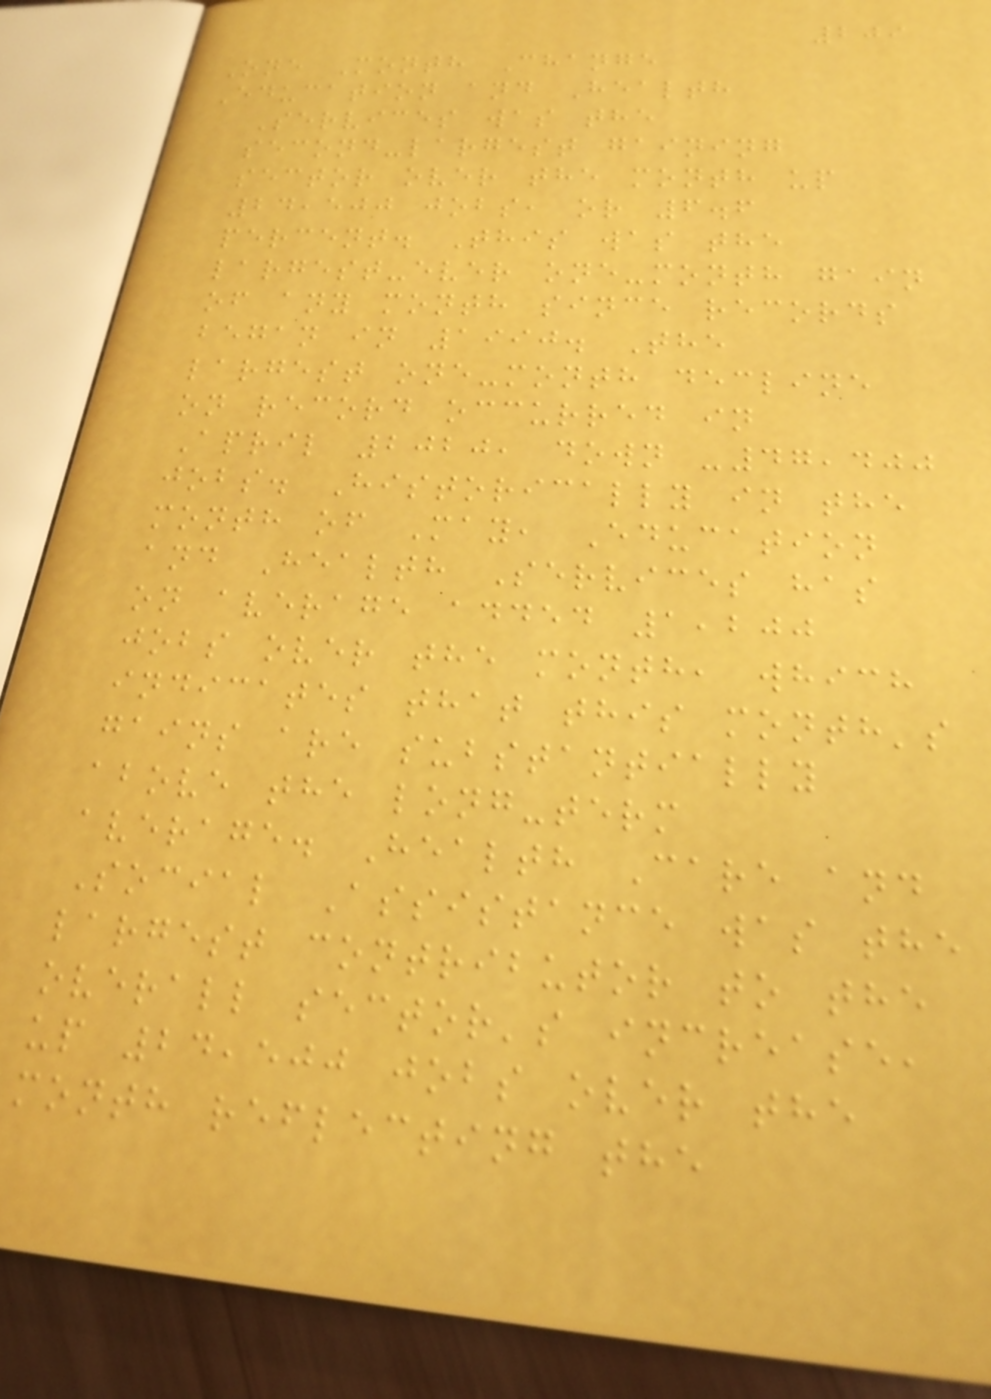209
One Month Change
Education and Health
Services was the
second-largest gaining
sector over the month up
24,500 jobs, or 6.6
percent. This was the
largest-ever one-month gain
of any month since records
began in 1990. The
largest one-month decline
on record occurred in
April 2020, down -47,400
jobs. Historically in the
month of May, Education
and Health Services has
on average added 1,200
jobs over the month, which
indicates that this month's
gains are substantially
above the long-term
average. Health Care and
Social Assistance was the
largest contributor to the
overall sector's increase,
up 24,500 jobs over the
month reflecting the
